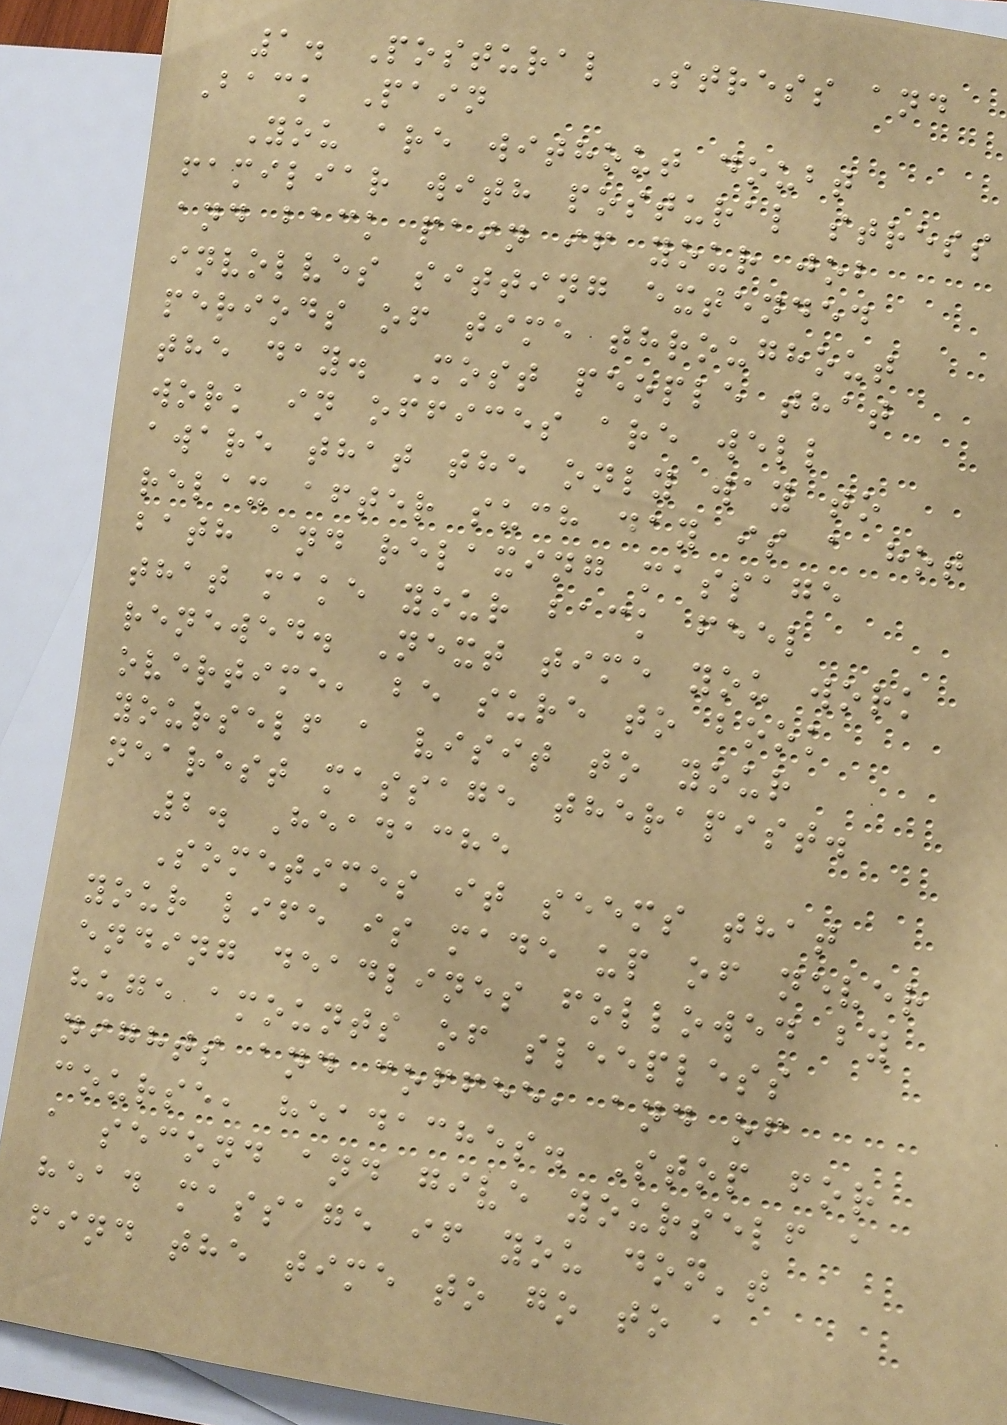1. Postural Stress and
Back Pain
You are without doubt
familiar with postural stress
and back pain if your job
involves sitting extended
periods of time throughout
the day. Most people that
work in offices are well
aware that the only way to
relax after such day is a hot
bath and relaxing massage
that make your back feel
renewed. Next time you work
overtime, be sure to book
yourself a visit to your
nearest massage therapist.
2. Headache
Sometimes it seems that
your life is made up of never
ending deadlines followed by
huge amounts of sleepless
nights and coffee, and of
course, headaches. Stop for
a second and give yourself a
head massage if you don't
find the time to go to a
